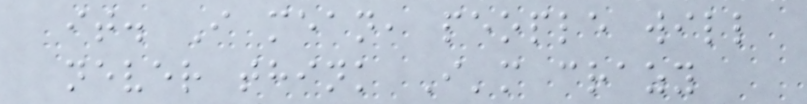it. I mean, people will
never think I'm crazy
